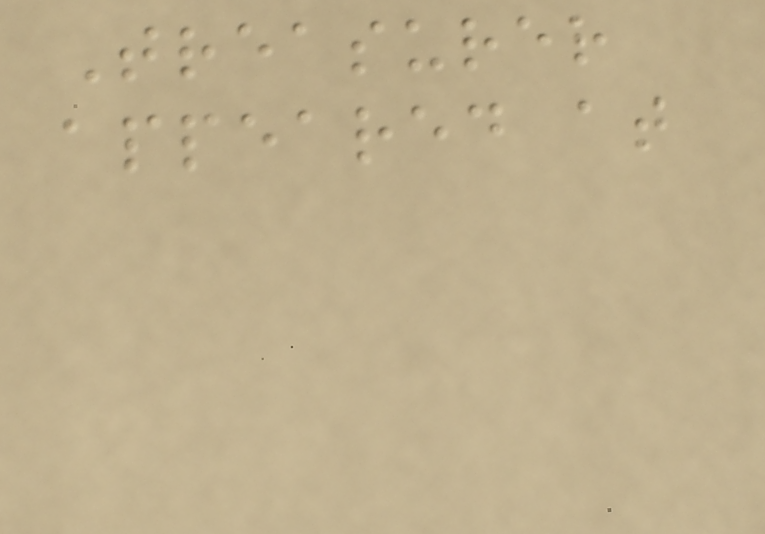Treasurer
appeared at
